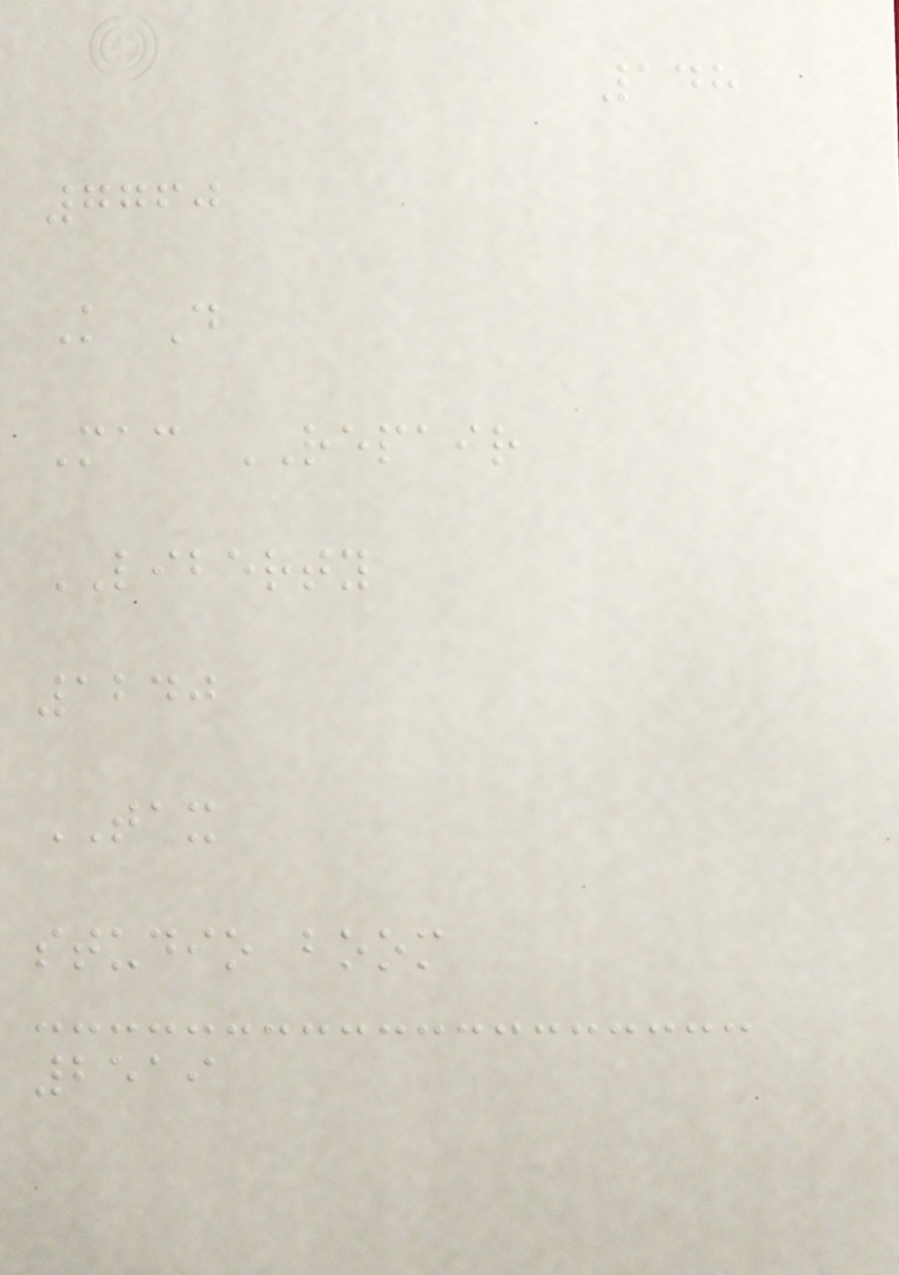148
7760
K D
Mac REPAIR
LIBERTY
1240
TAX
studio boom
2519
